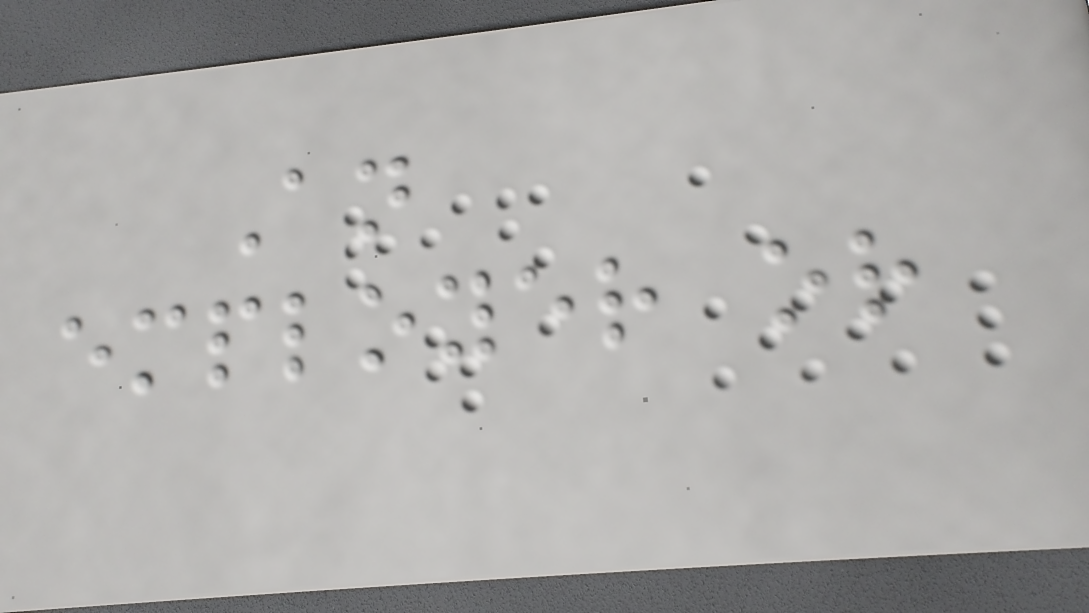An
employer or
